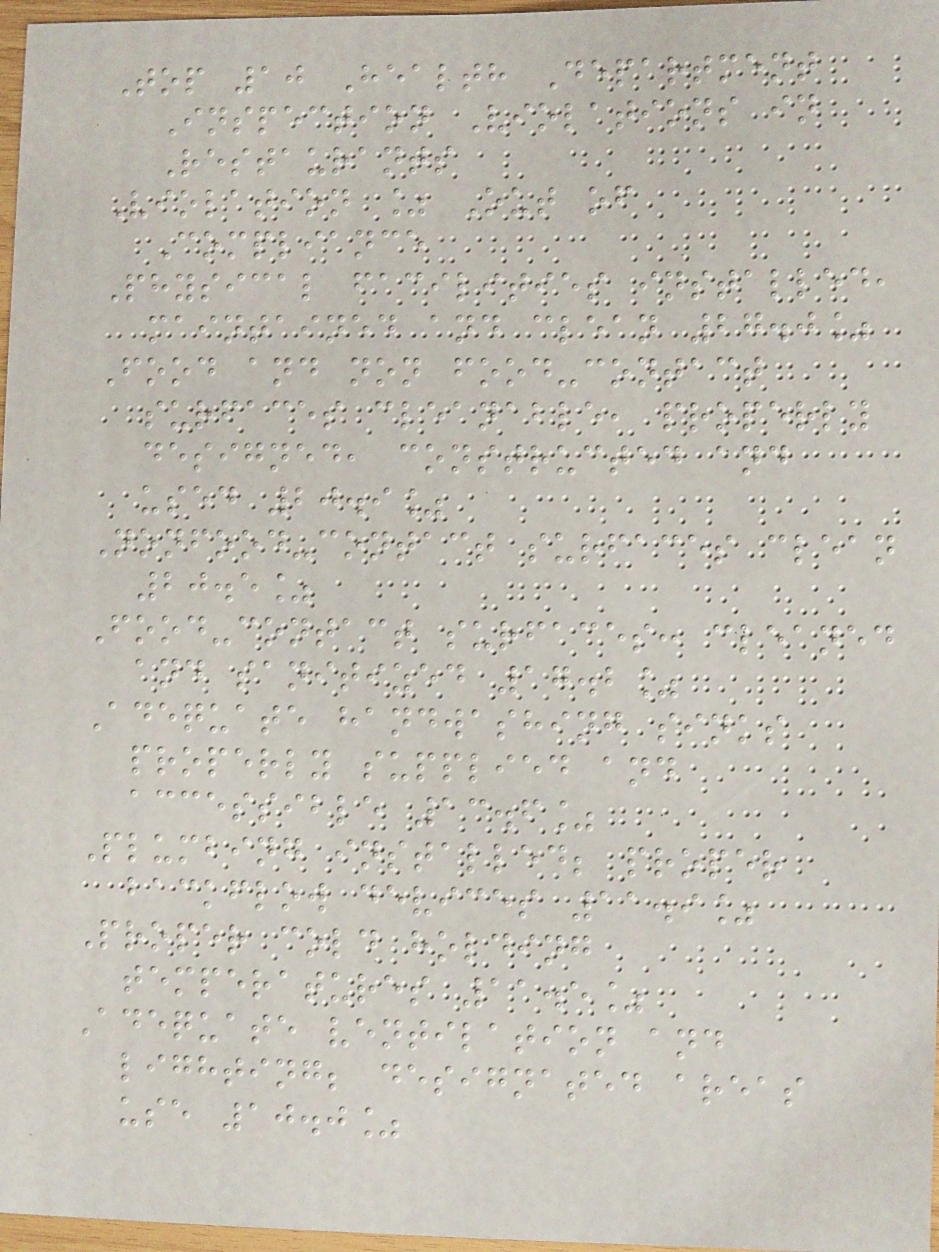Top 10 Health Department
Inspection Violations in
Restaurants
Violation % Out of
Compliance
Physical facilities installed,
maintained and clean 27.0%
Food and non food-contact
surfaces cleanable, properly
designed, constructed and
used 20.9%
Nonfood-contact surfaces clean
20.5%
Food-contact surfaces: cleaned
and sanitized 17.2%
Adequate handwashing sinks
properly supplied and
accessible 13.6%
Plumbing installed; proper
backflow devices 11.9%
Proper cold holding
temperatures 11.5%
Adequate ventilation and
lighting; designated areas
use 10.0%
